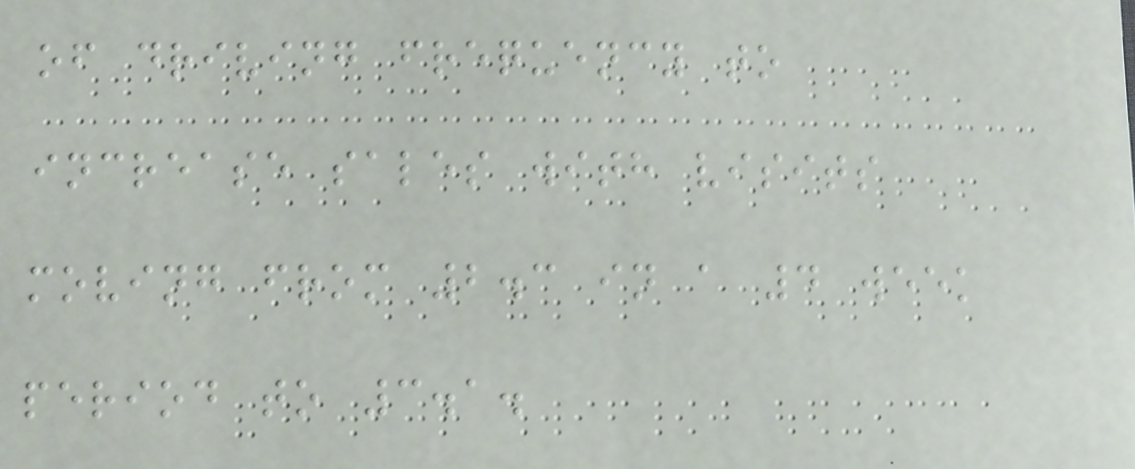of driving frequency to
increase sales with visits
moving from 2.3 in a 4 week
period to 3.1.
